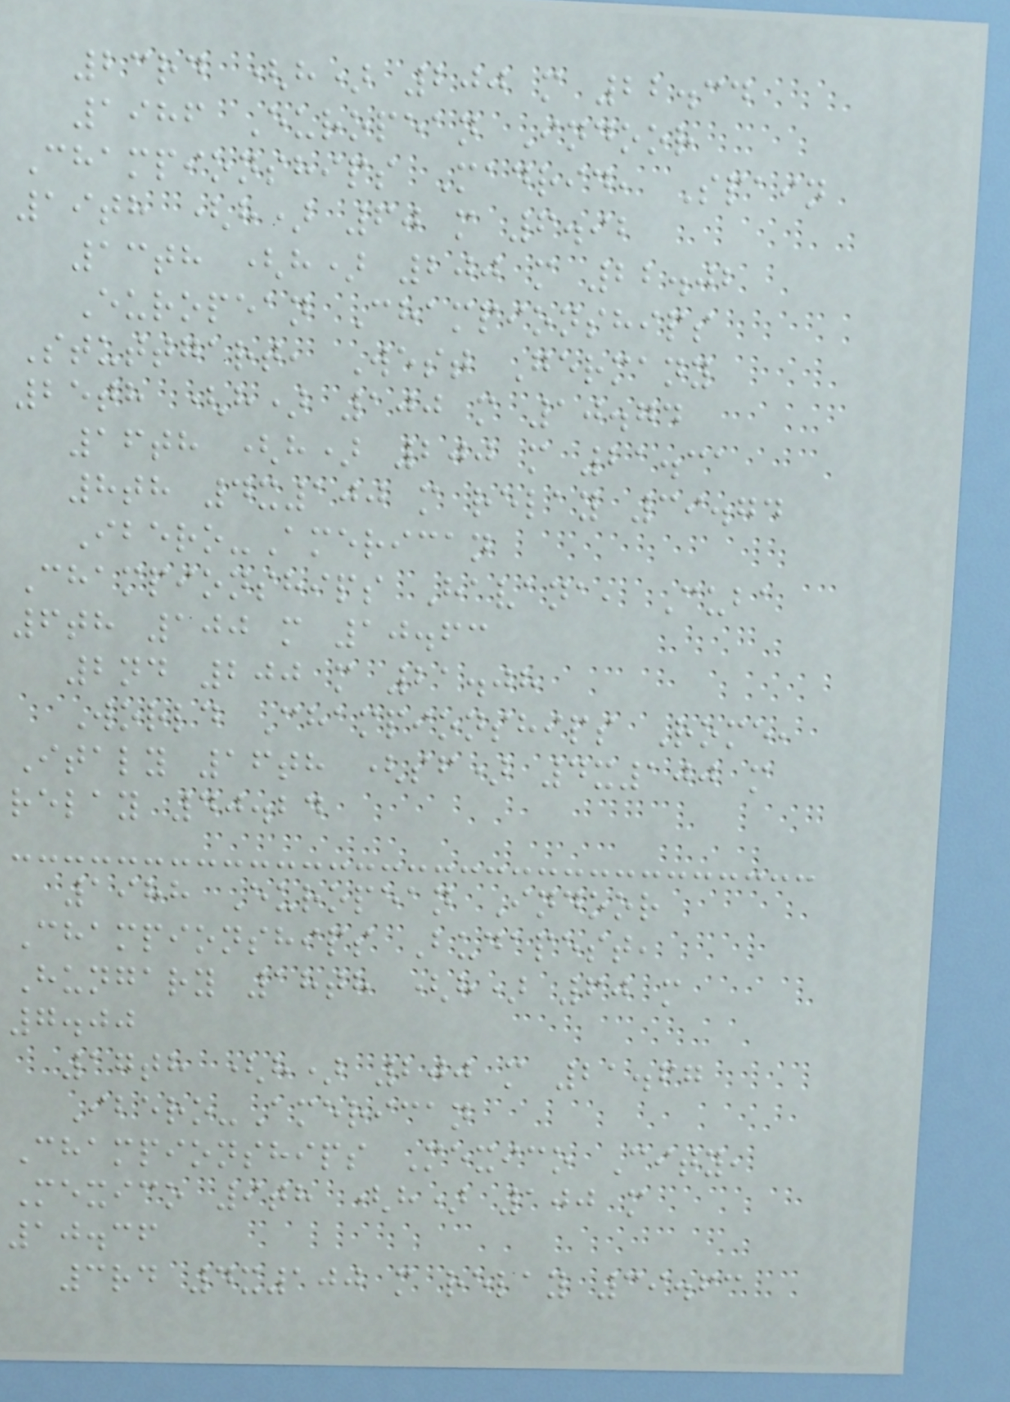23rd (h) 200 m 22.34
1986 European Indoor
Championships Madrid, Spain
19th (h) 60 m 6.92
13th (h) 200 m 22.02
European Championships
Stuttgart, West Germany
25th (h) 100 m 10.74
16th (h) 200 m 21.31
8th 4x100 m relay 39.74
Ibero-American
Championships Havana, Cuba
6th 100 m 10.63
2nd 200 m 21.08
World Championships Rome,
Italy 16th (sf) 4x100 m
relay 40.24
1988 European Indoor
Championships Budapest,
Hungary 18th (h) 60 m
7.00
17th (h) 200 m 21.67
Ibero-American
Championships Mexico City,
Mexico 9th (h) 100 m
10.36
3rd 4x100 m relay 39.63
